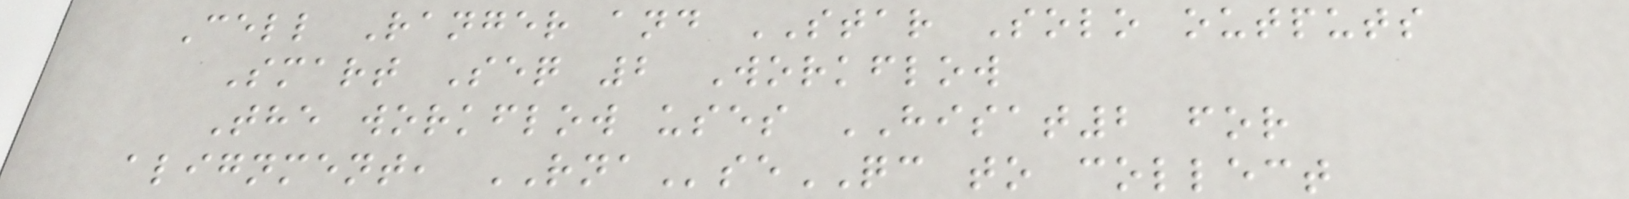Cell Ranger and STAR Solo outputs
Smart Seq 2 Workflow
The workflow uses HISAT2 for
alignment, RNAseQC to collect
